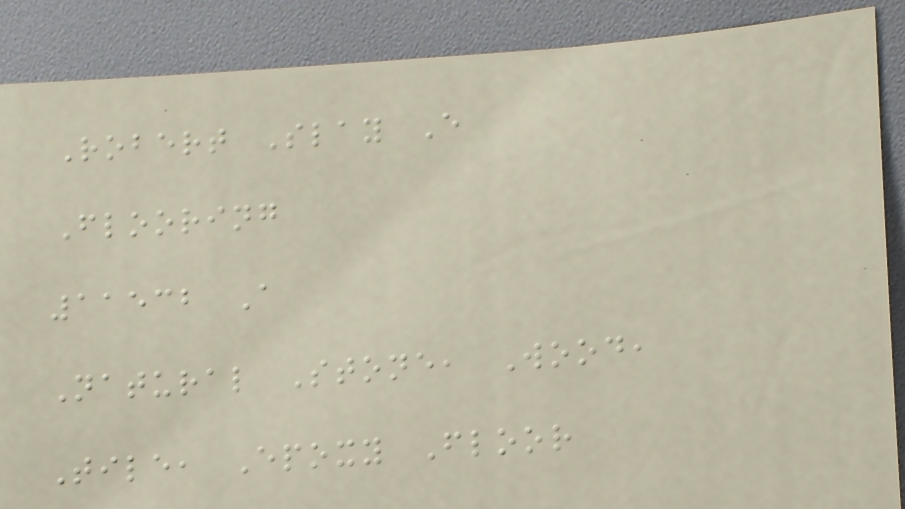Robert Slay E
Flooring
11532 A
Natural Stone, Wood,
Tile, Epoxy Floor
